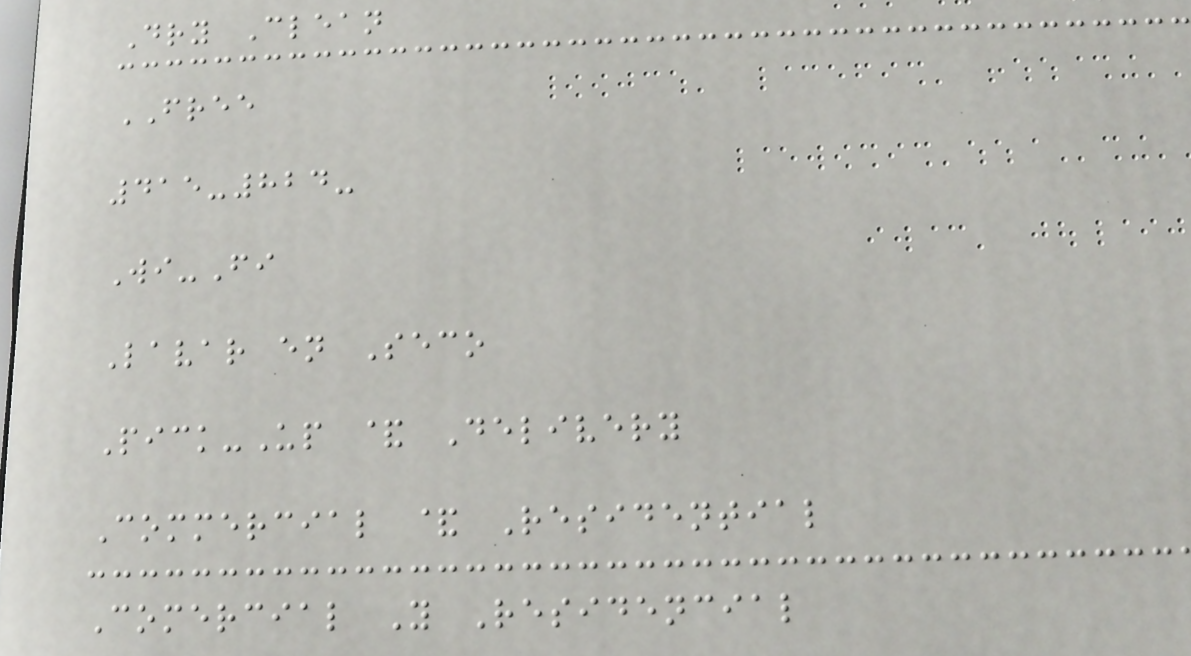Dry Clean
FREE
415-824-
Wi-Fi
Lavar en Seco
Pick-Up & Delivery
Commercial & Residential
Comercial Y Residencial
